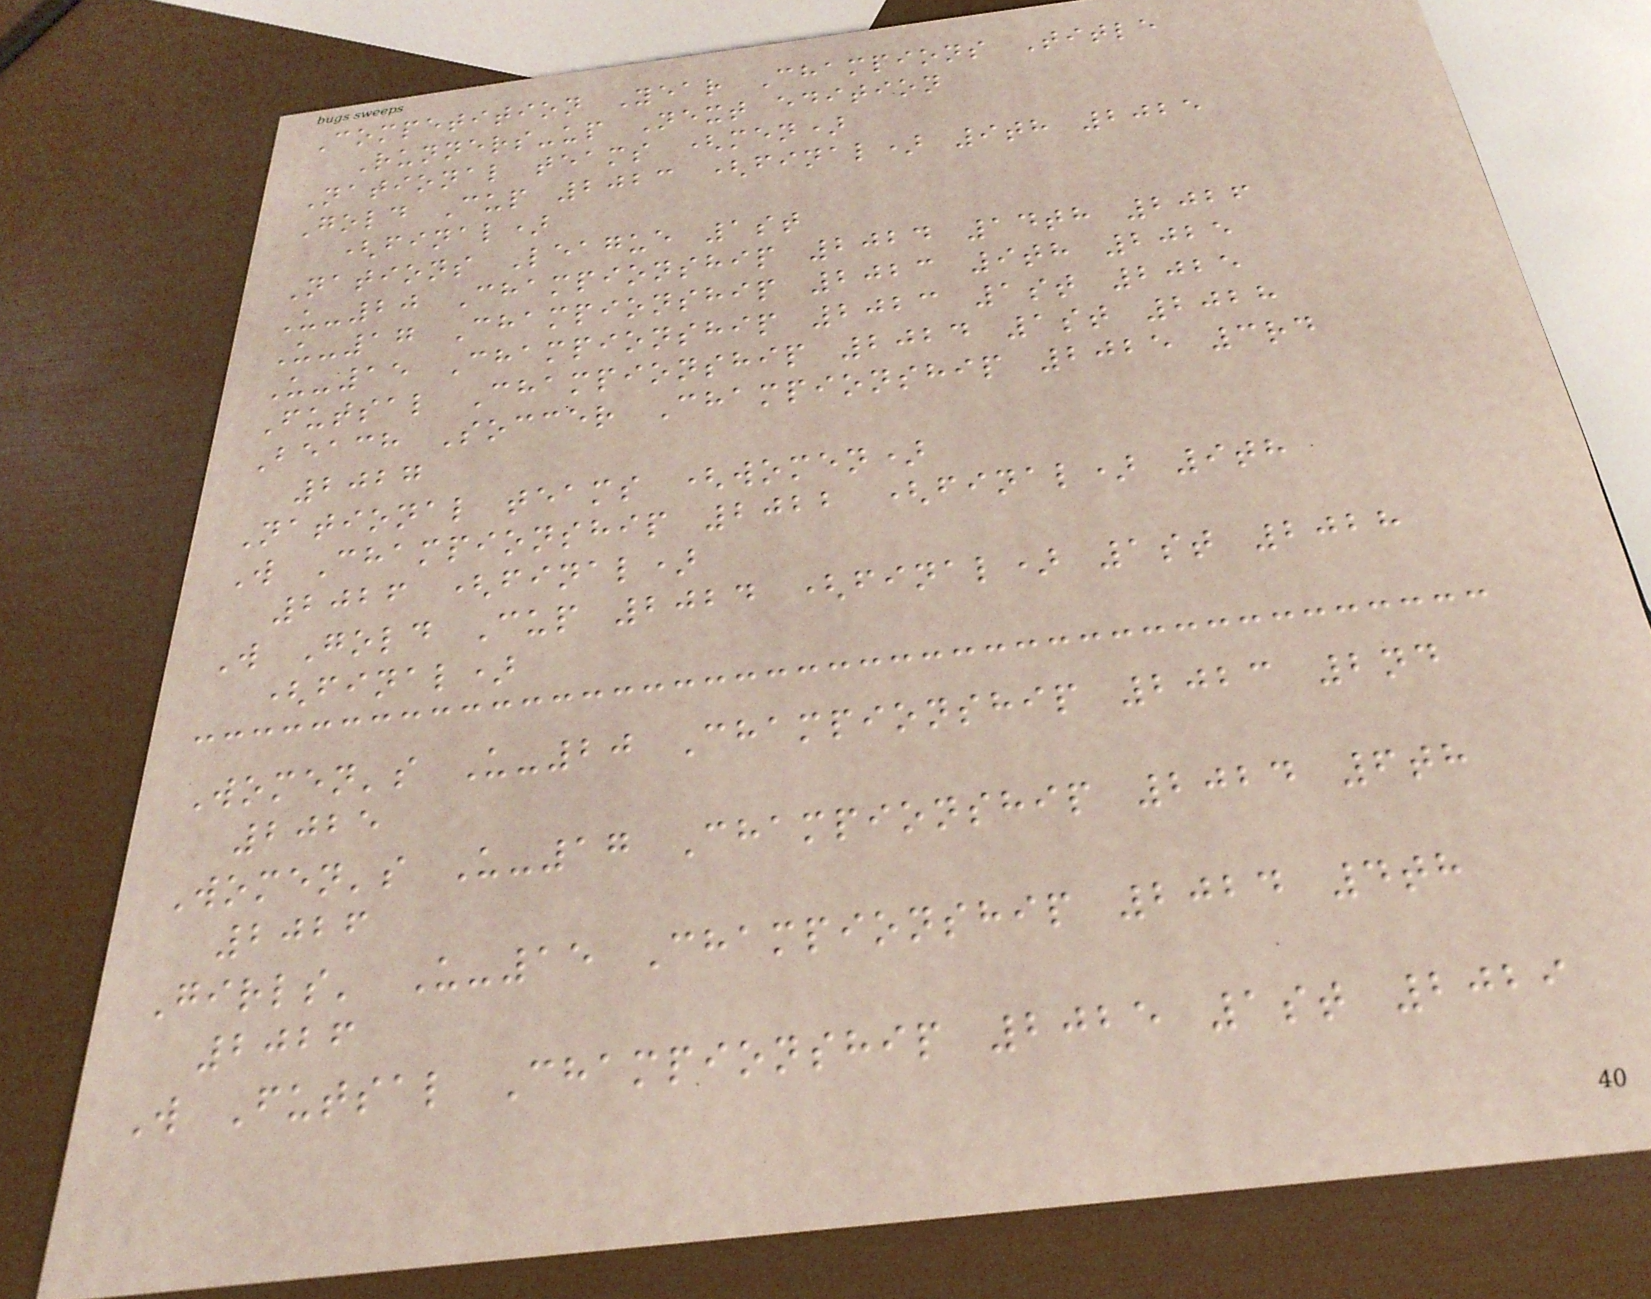Competition Year Champions Title
Runners-up Next edition
National teams (men)
Gold Cup 2023 (final) 9th 2025
(final)
Nations League 1st
U-20 Championship 2024 14th 2026
U-17 Championship 2023 9th 2025
U-15 Championship 2023 1st 2025
Futsal Championship 2024 1st 2028
Beach Soccer Championship 2025 3rd
2027
National teams (women)
W Championship 2022 (final) 9th
2026 (final)
W Gold Cup 2024 (final) 1st 2028
(final)
Women's U-20 Championship 2023 2nd
2025
Women's U-17 Championship 2024 6th
2026
Girls' U-15 Championship 2024 4th
2026
W Futsal Championship 2025 1st 2029
